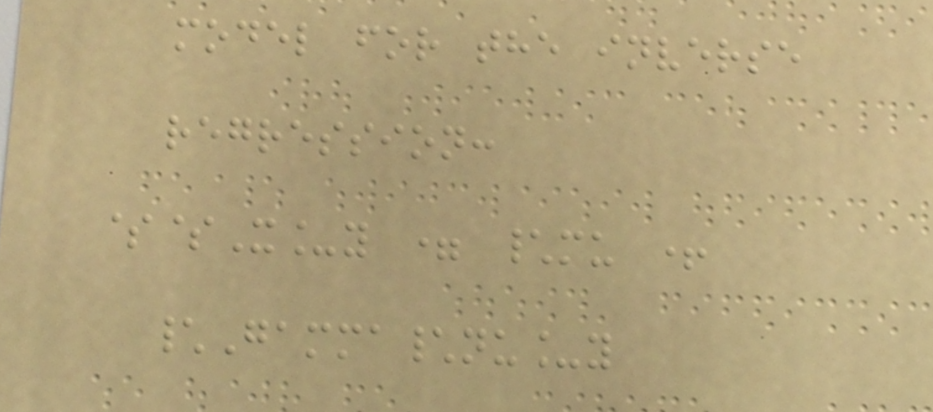model for the inverse
regression:
$$X_y = \mu +
\Gamma\nu_y
